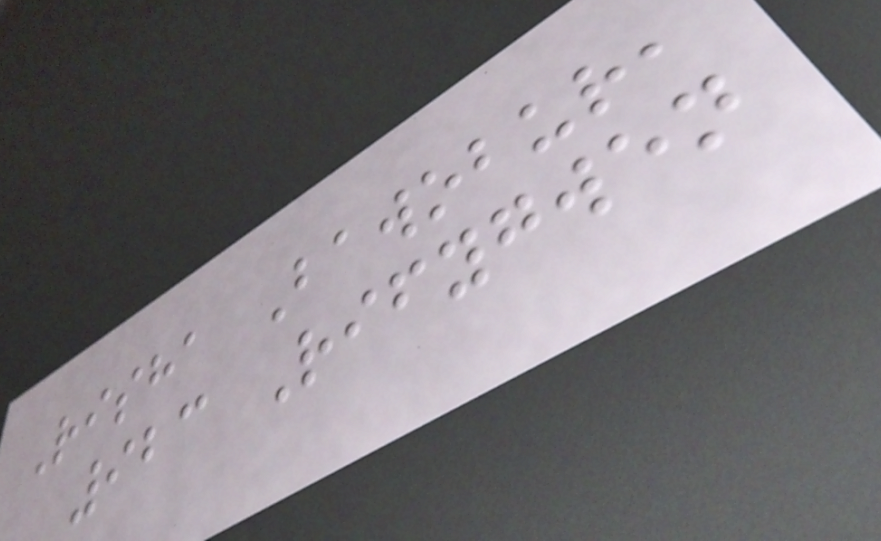Risha Bawobur,
923 Rifygwen
